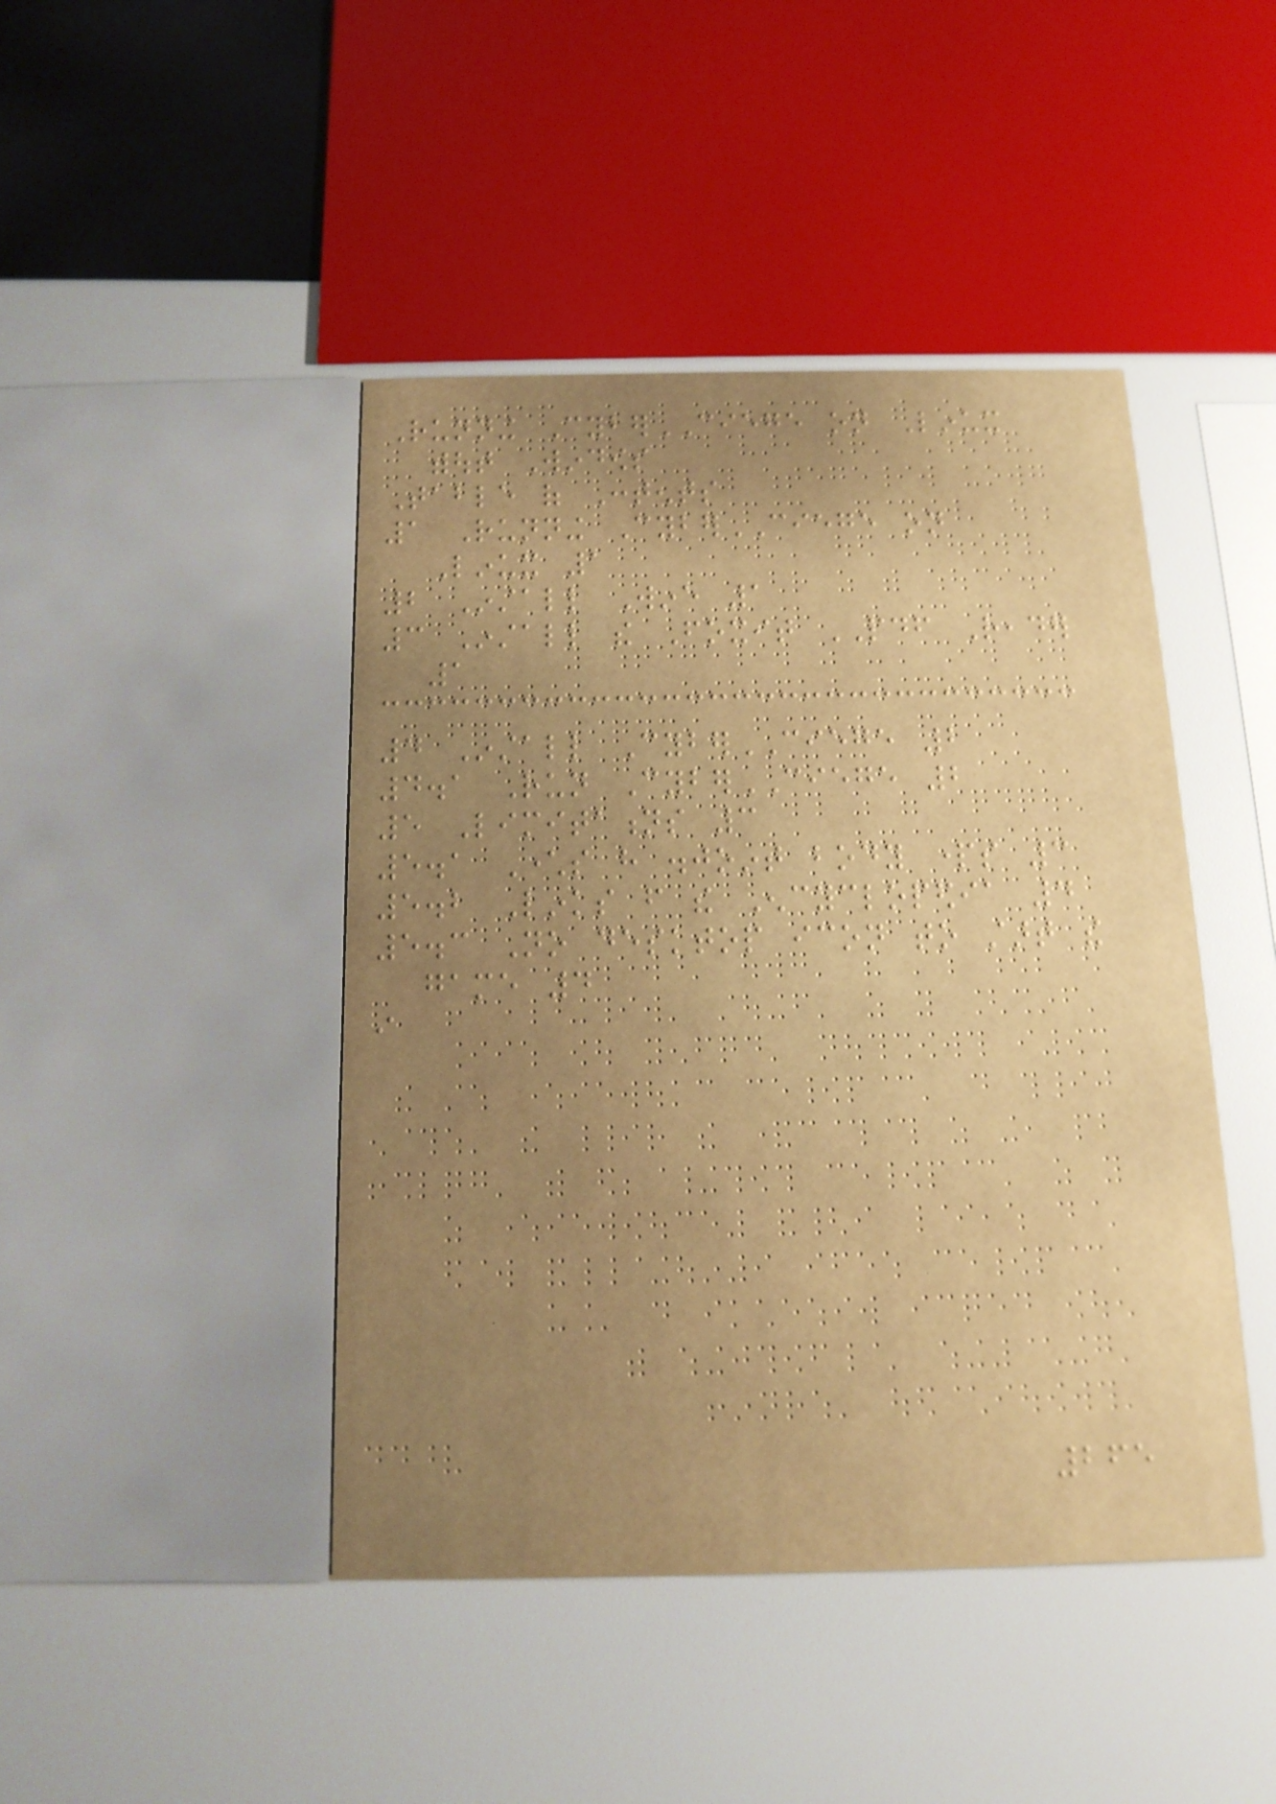Running CyberCIEGE on Linux
without Windows
Table of Contents
1 Running CyberCIEGE on
Linux 1
2 Install Wine 1
3 Install the Foxit PDF Reader
1
4 Install CyberCIEGE 2
4.1 Run CyberCIEGE 2
5 Limitations 3
5.1 Characters have disjoint body parts 3
5.2 Links from the Encyclopedia 4
5.3 No desktop icon to start the
game 4
i
265
